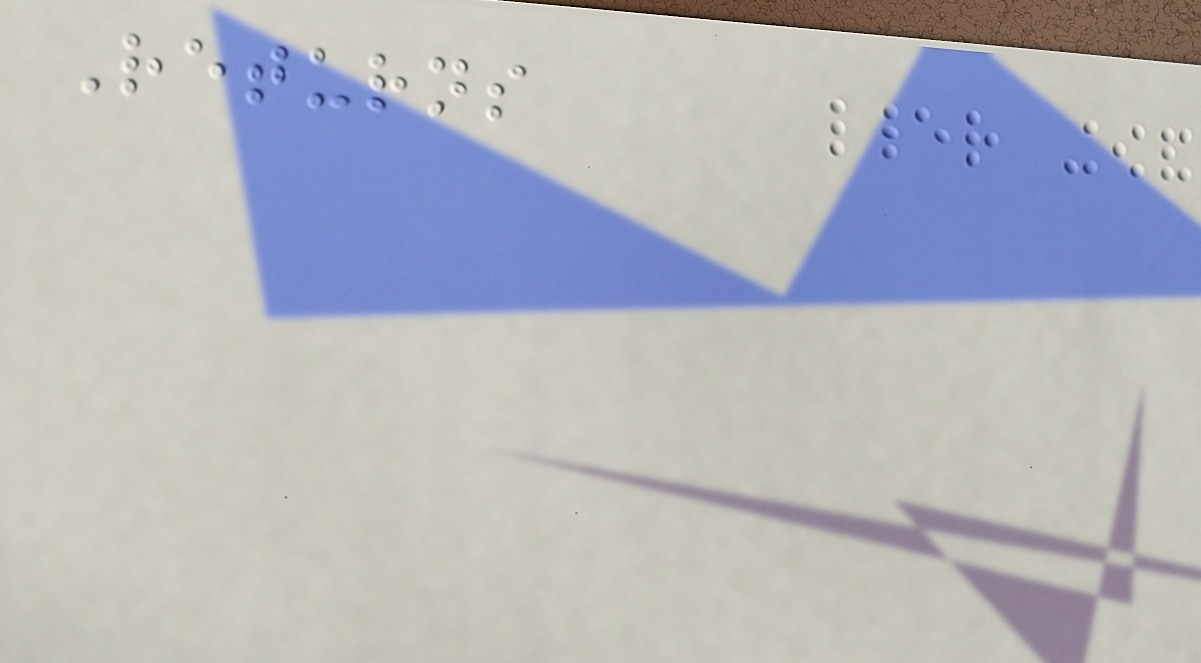Returns
